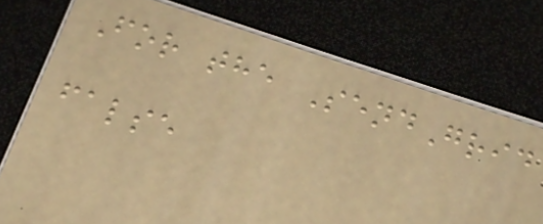For the SendGrid
false
